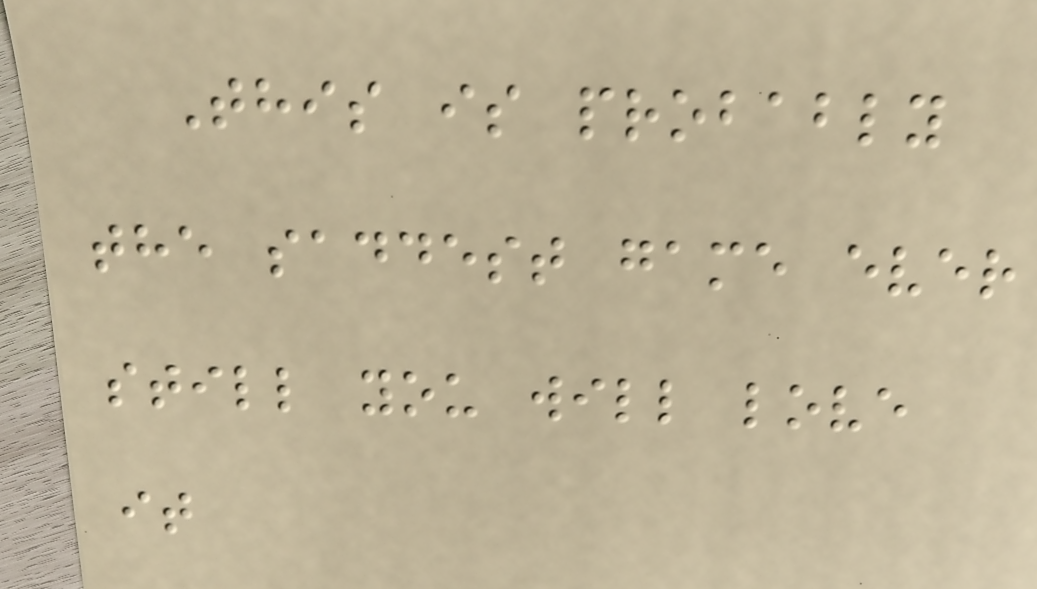This is probably
the saddest game ever
still you will love
it
